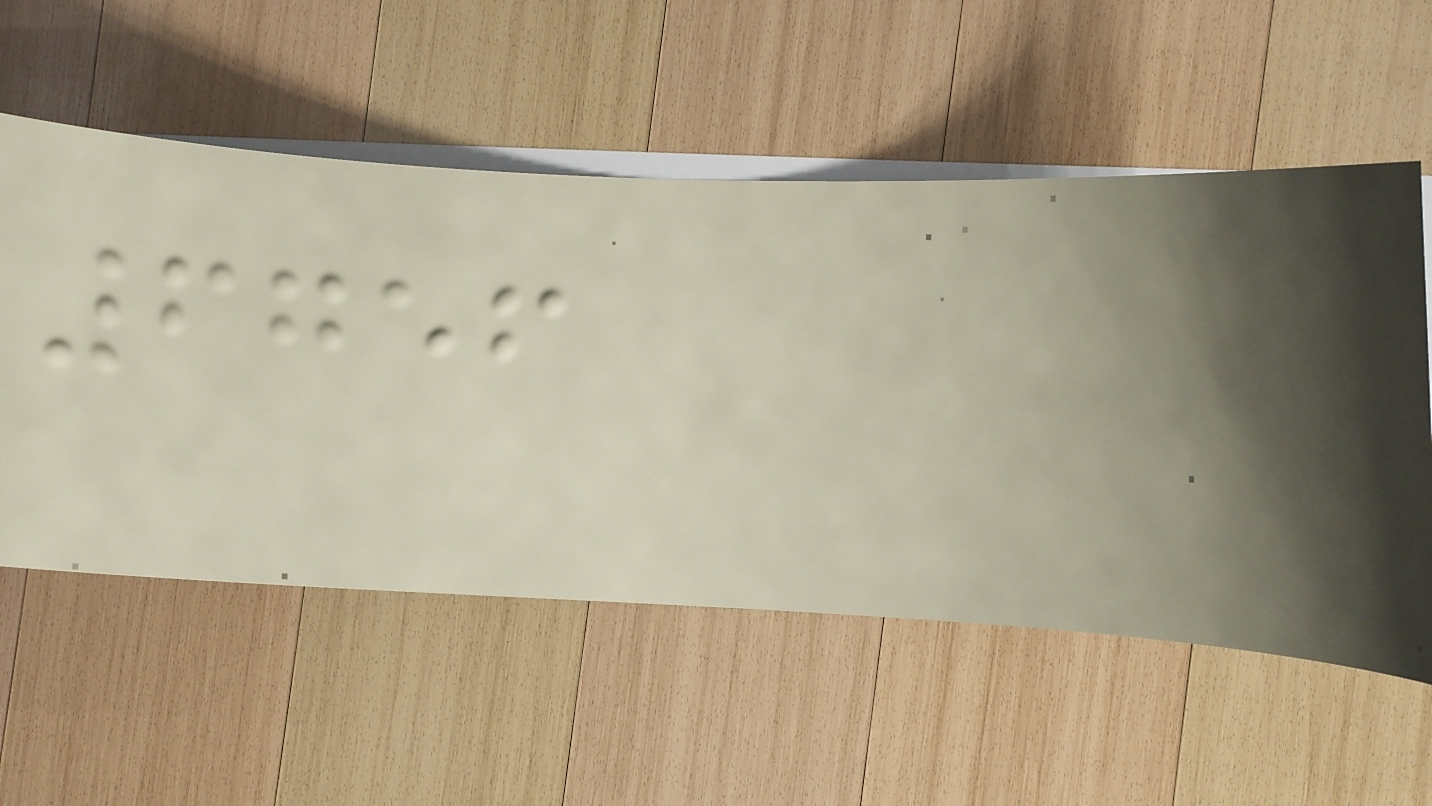6756
